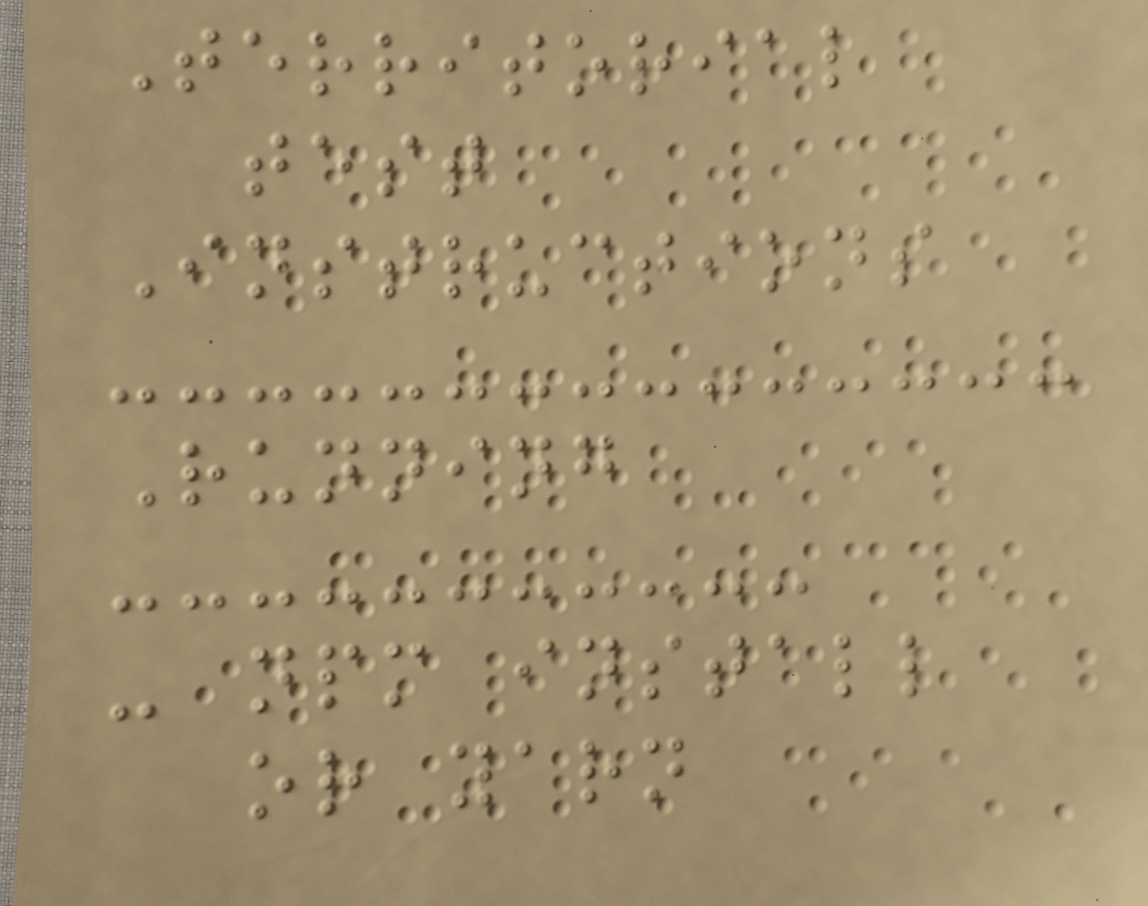Territorial
test
Instructions
Running
- npm install
or yarn
